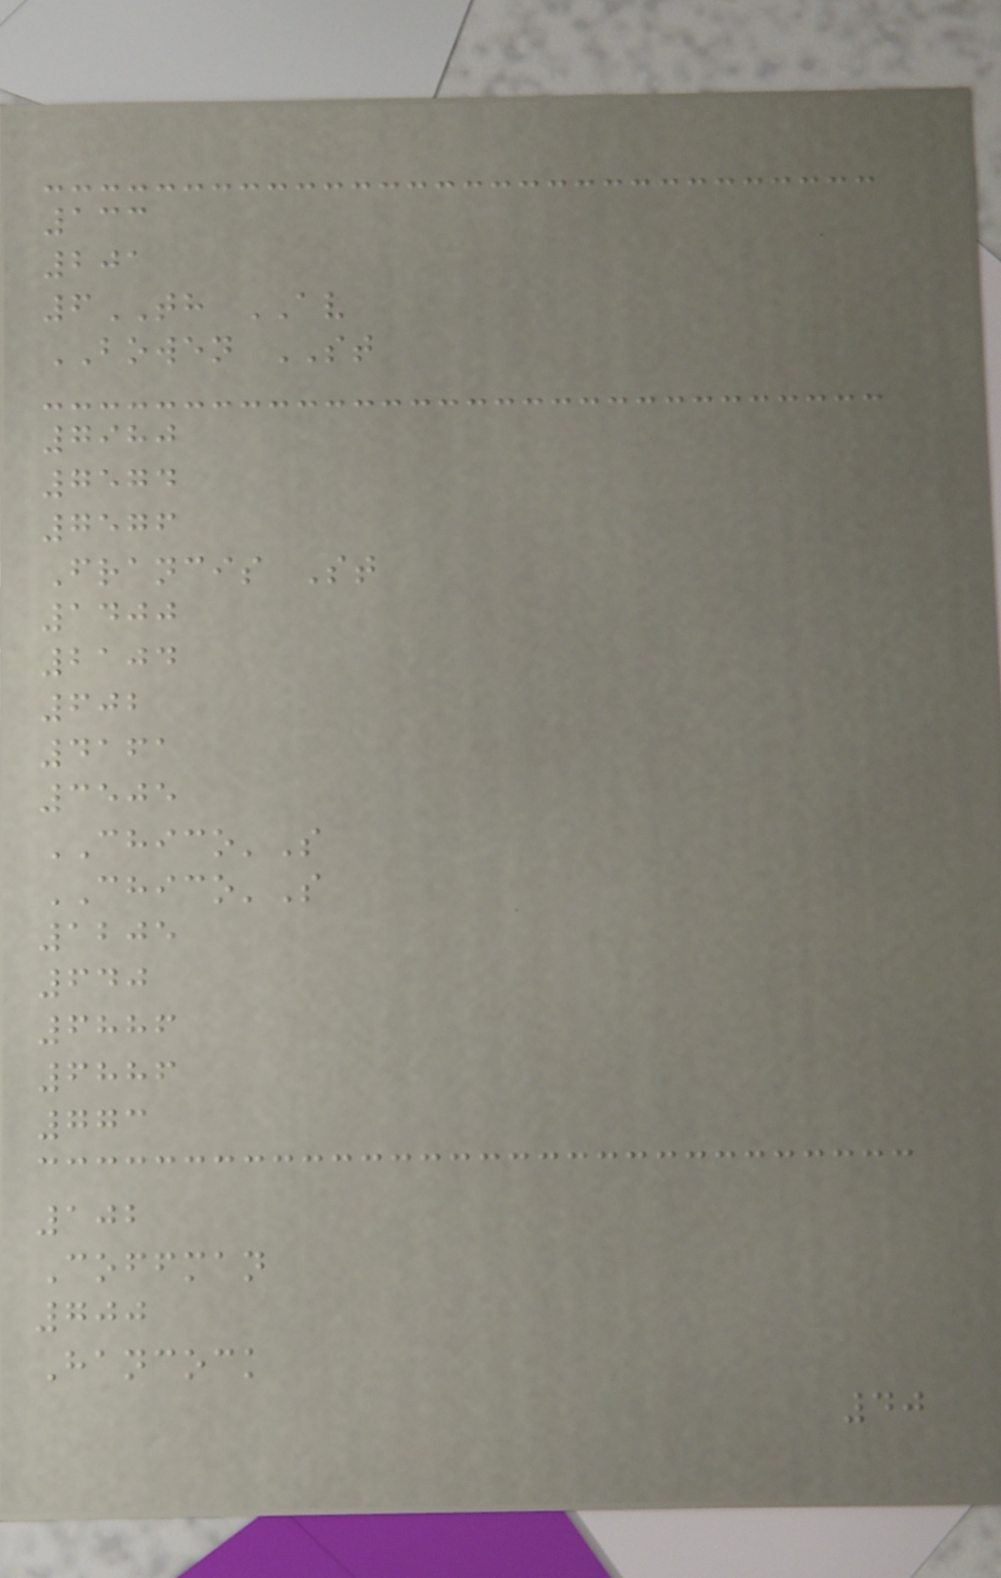133
201
6TH AV
BOWEN ST
7980
7574
7576
Francis St
1400
2104
602
4161
3505
CHICO'S
CHICO'S
1205
640
6886
6886
773
102
Coffman
700
Hancock
40
